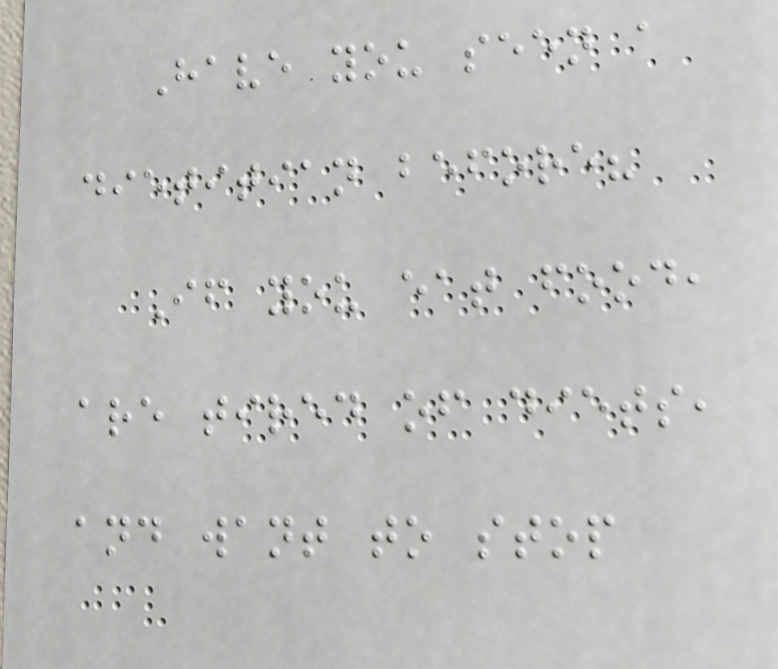Have you seen a
dietitian before?
If you eat food,
are tired of diets,
and want to stop
